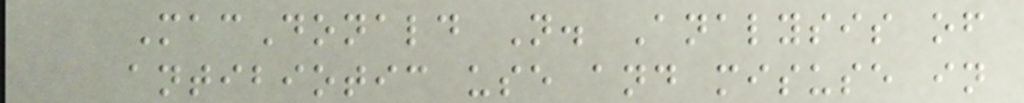MacDonald N. Analysis of
antibiotic use and misuse in
